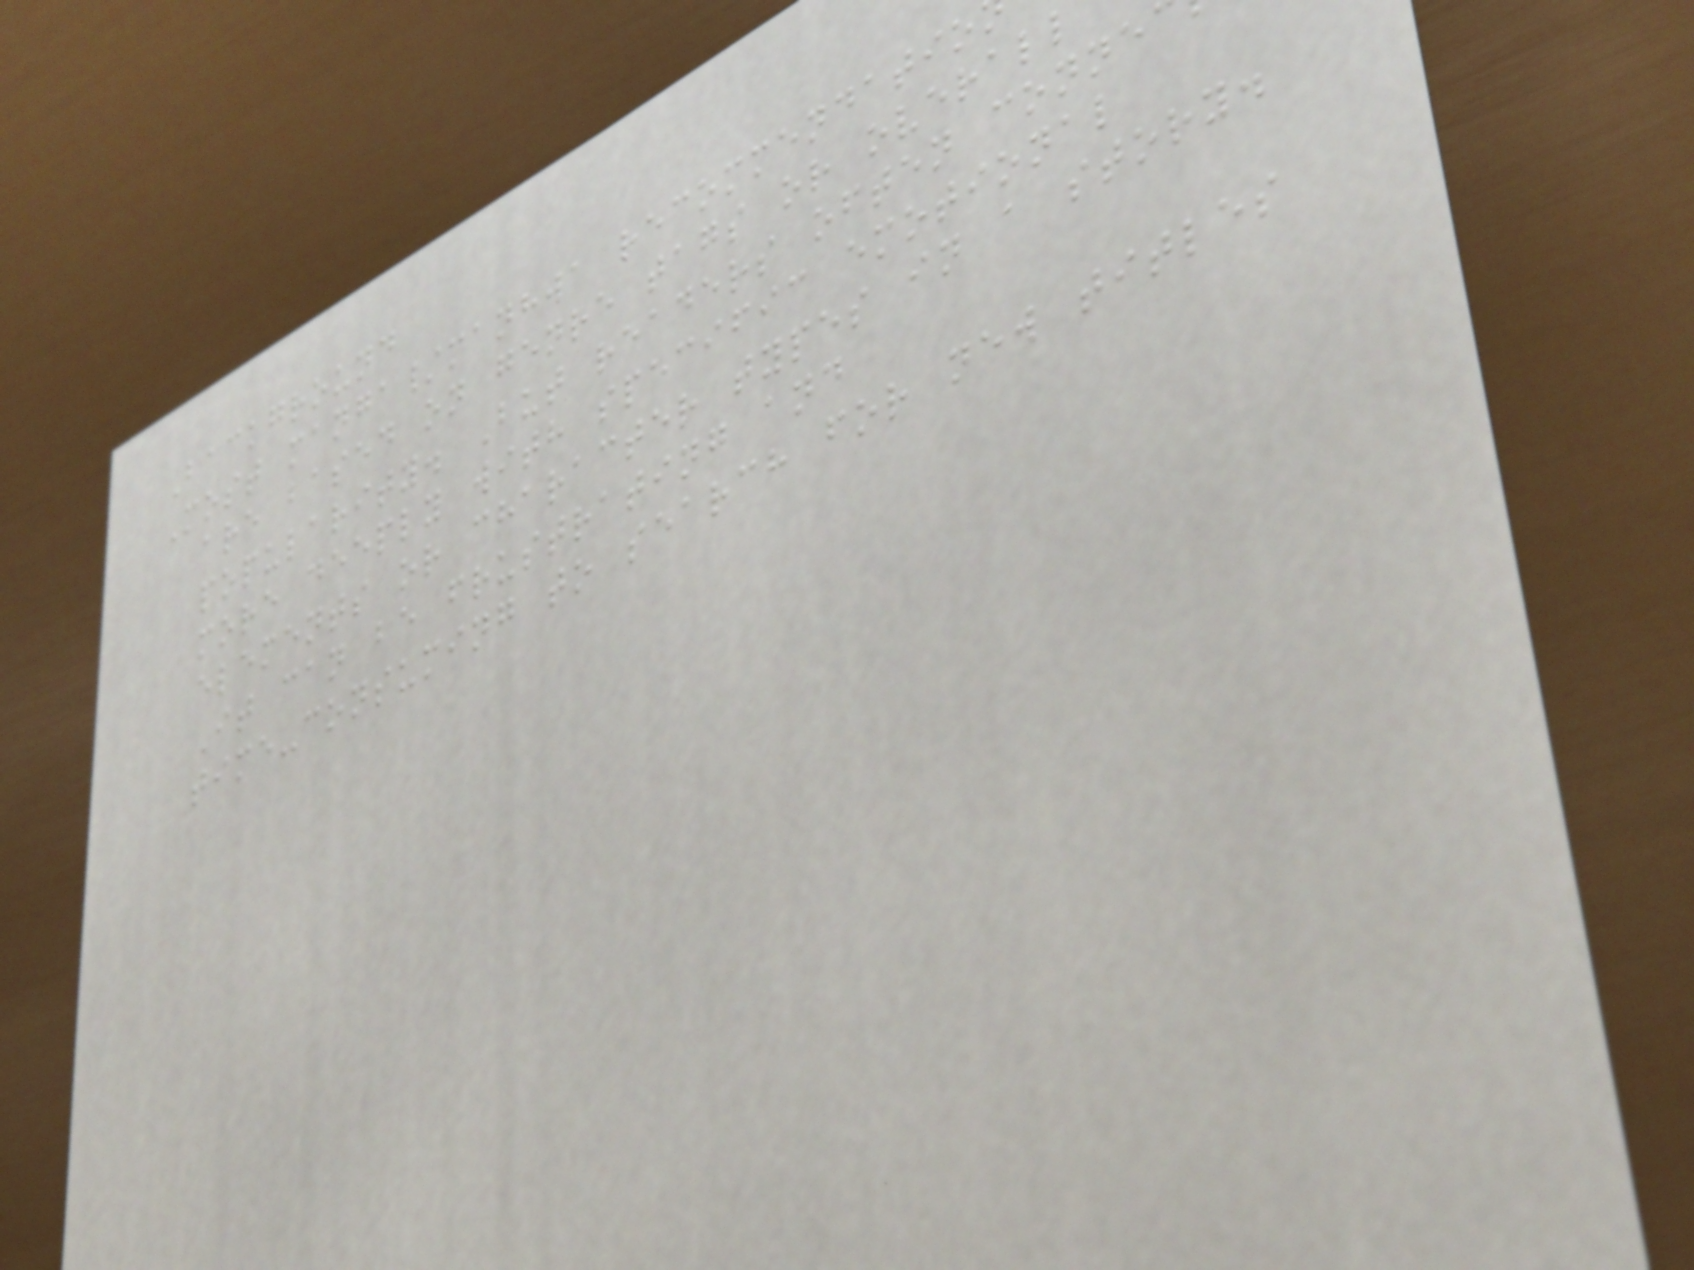Background
Most manga/manhwa recommendatio
are based on genre tags or overall
popularity. But readers often conne
more deeply with specific emotional
elements or character types in a story.
It can be frustrating and
time-consuming to search for new titles
